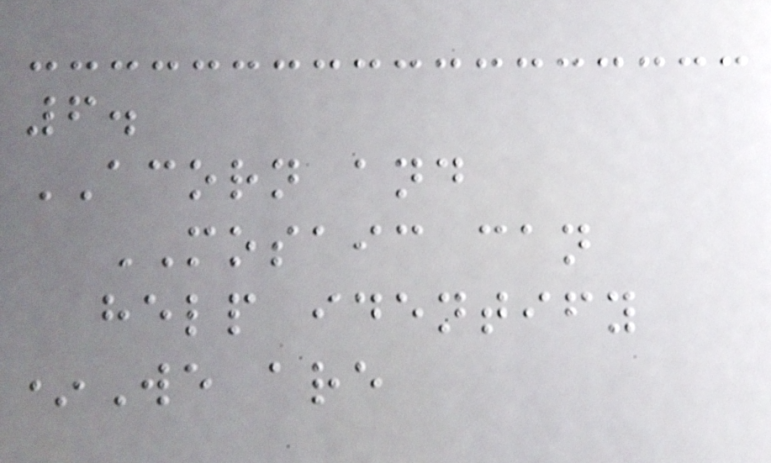6.
ACORN and
MOSAIC can
help identify
*We are
